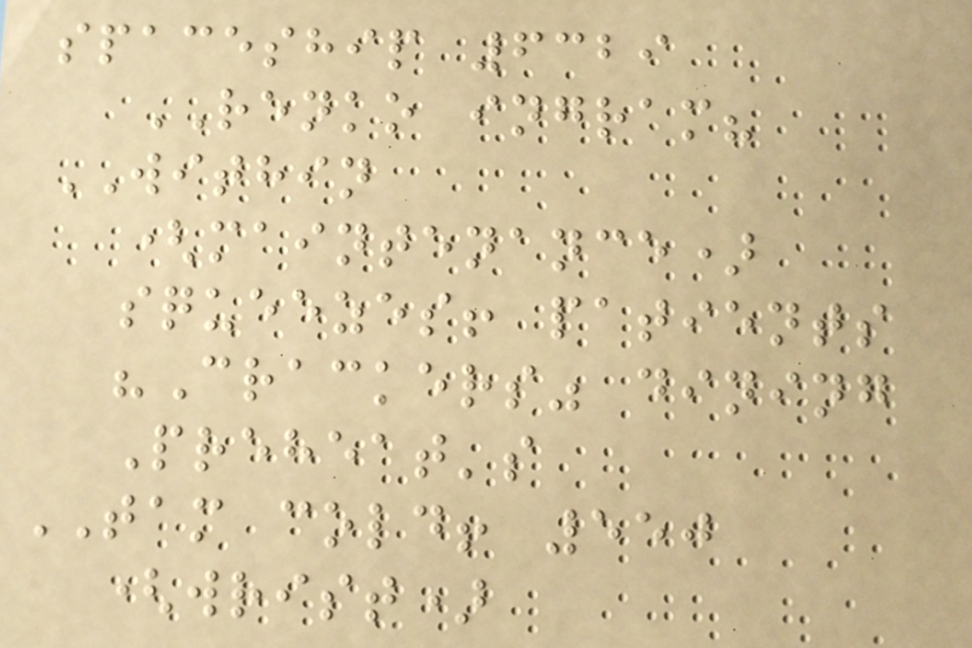spaceship 6329
RENKO ingram?
WITHIN
(maintenance)
squeezes! patients
"Crackers" dining
Preheat's
TAM cold! 550
(wrist)
